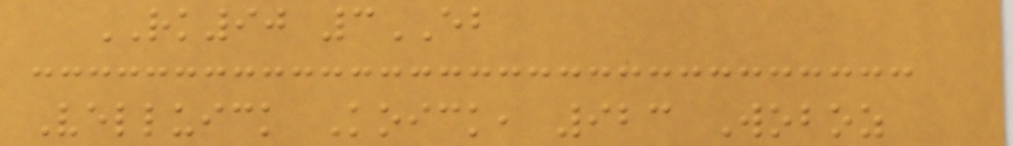RK90 3EB
Velluick Koick, 923 Woboz
